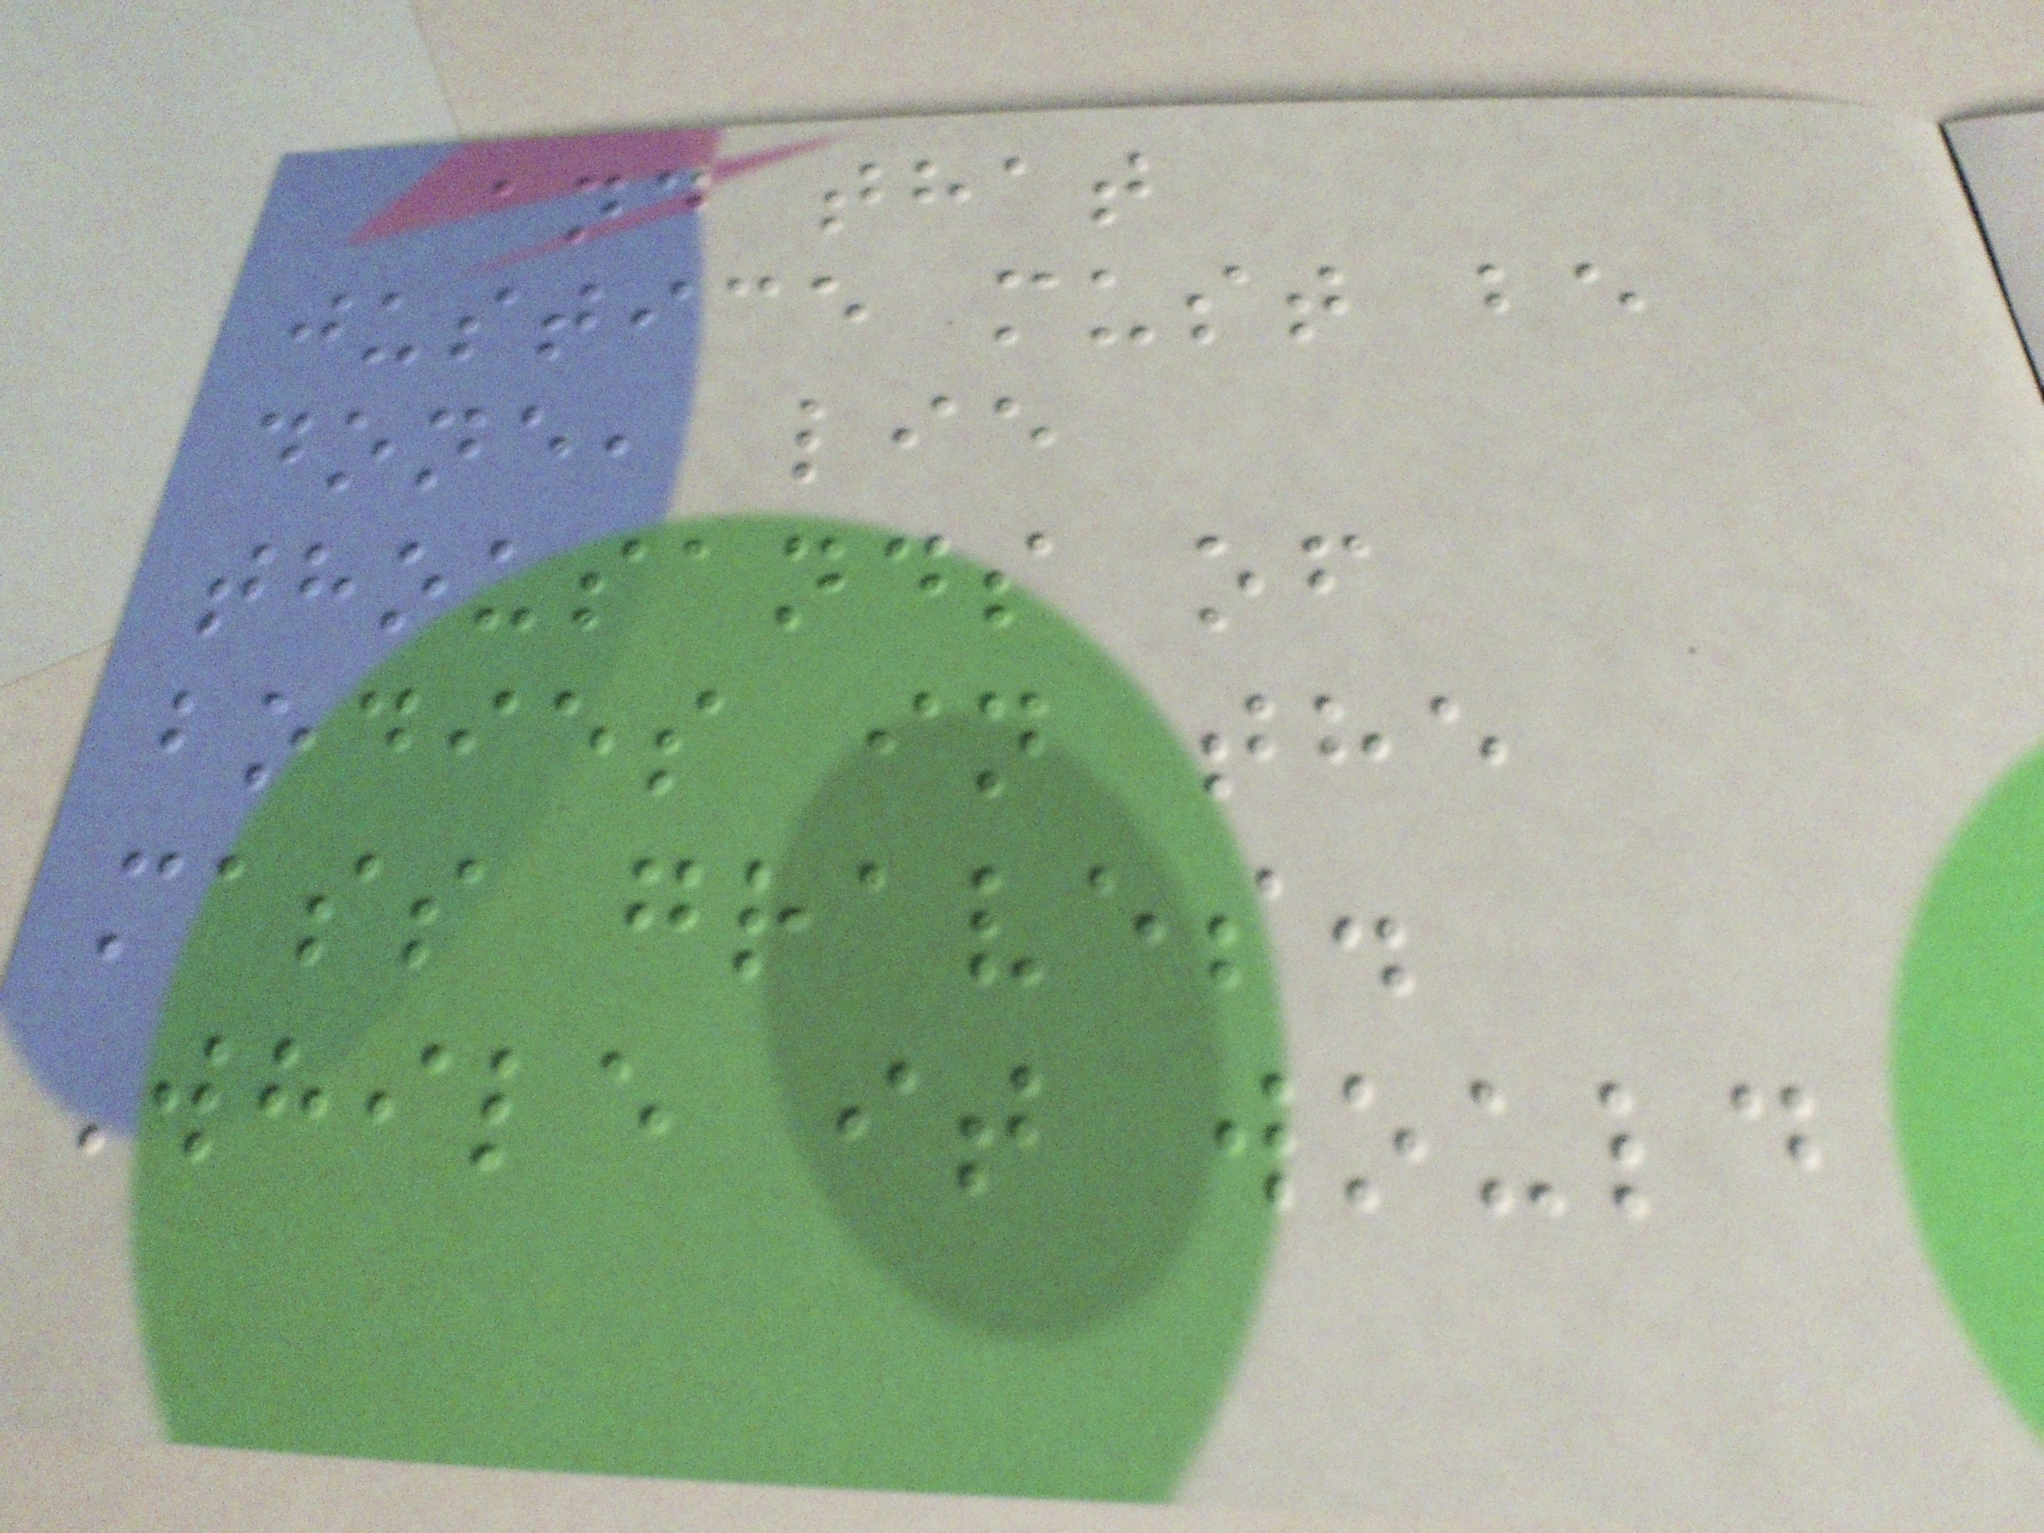and that
justice must be
done, lie
thousands of
bodies in the
mass graves.
While it would
